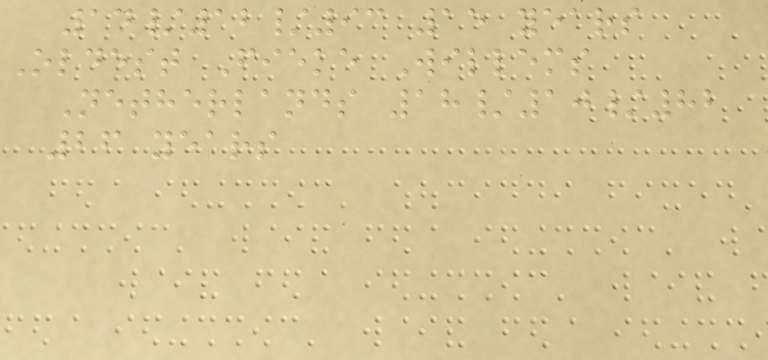14/12/93 15 years
Oldest Fieke Willems
Netherlands 18/10/82
26 years
